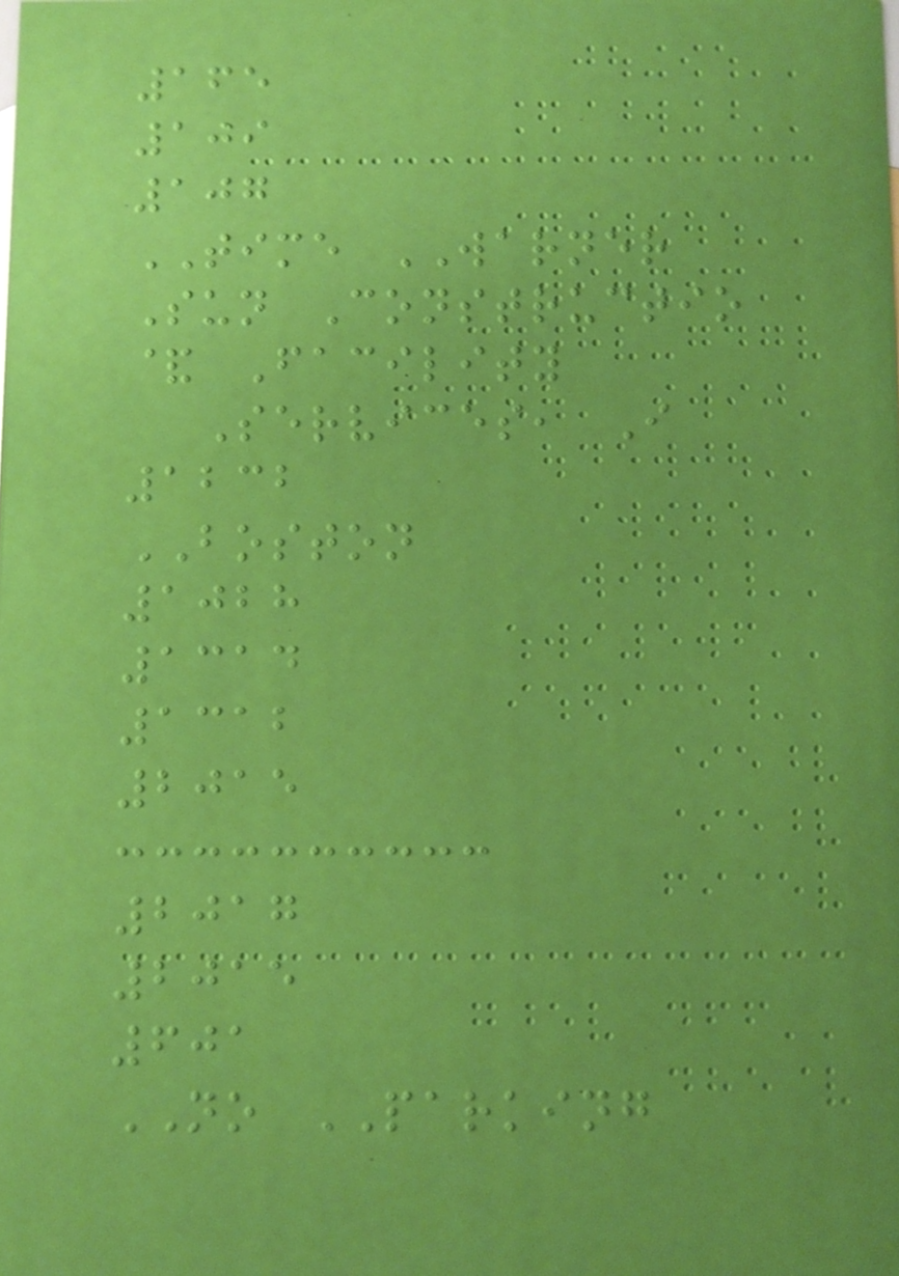165
109
107
TIME WARNER
Sun Constructio
& Facility
Services, I
1232
BOSTON
1028
1314
1312
2015
2017
2015
601
NO PARKING
